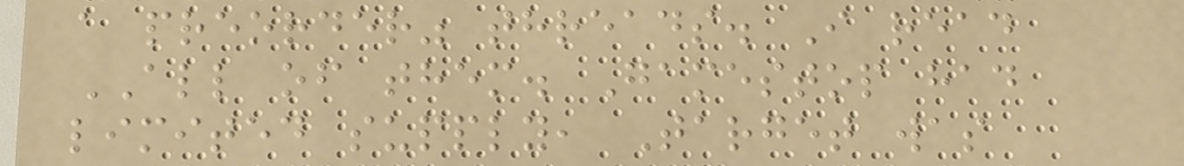a preorder" threads. I read
ALL of them. Gamestop had
limited supply, Target was
